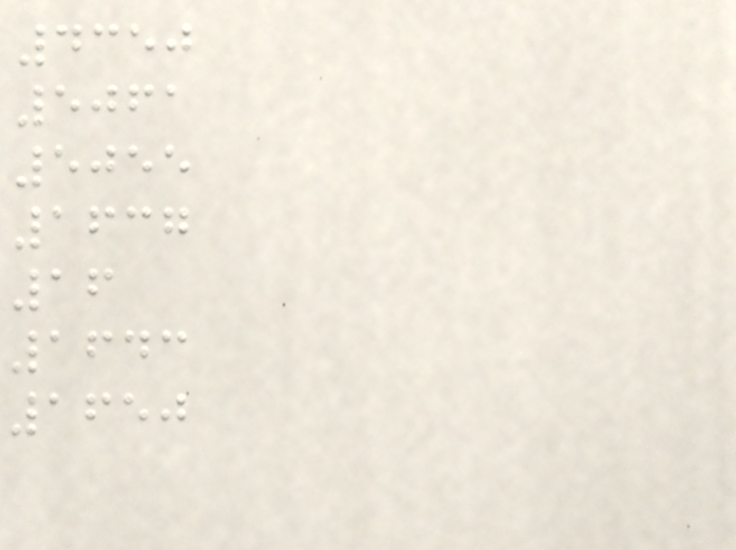4350
5061
5055
1637
16
1643
1650
